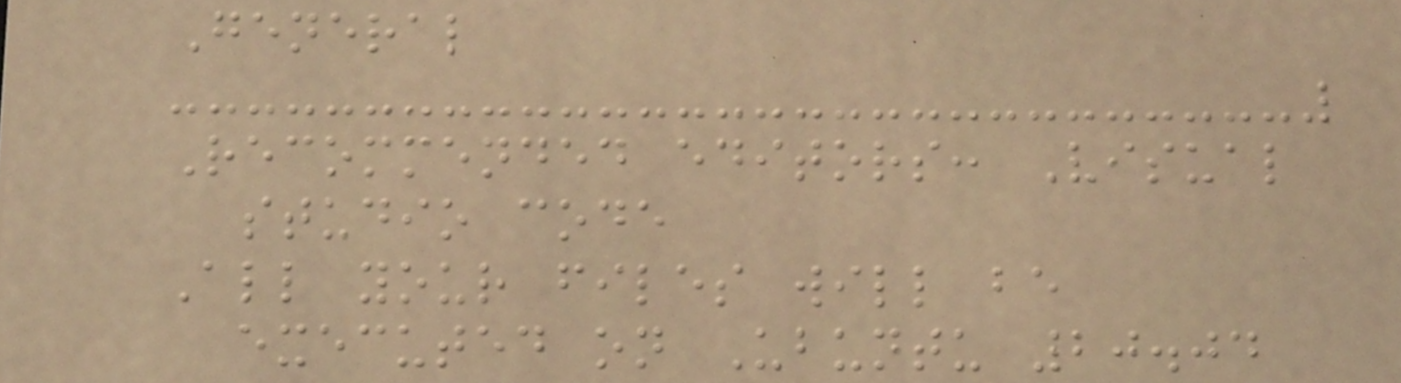General
Recommended editors: Visual
studio code
All your files will be
executed on Ubuntu 20.04
